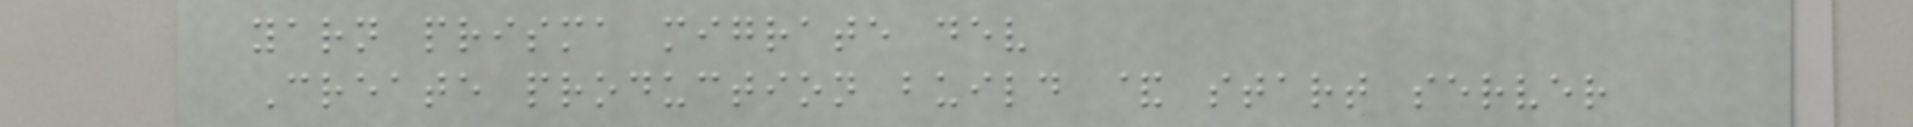yarn prisma migrate dev
Create production build & start server
